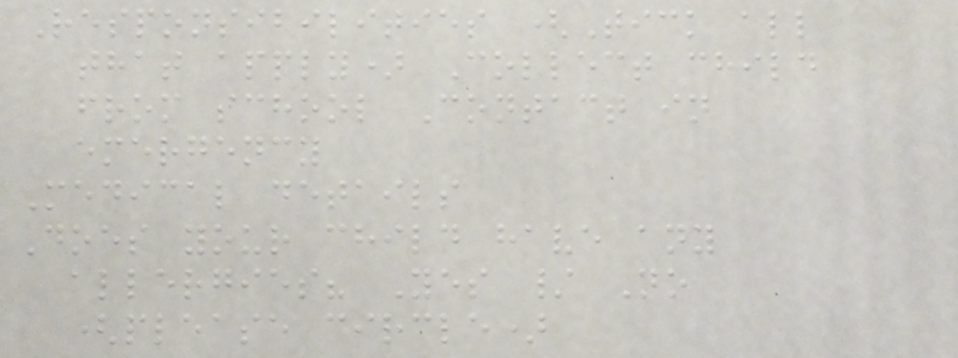Responsibilities (Tick all
that apply) Collect child
from school Contact in
emergency
Medical details
Does your child have any
allergies? Yes / No
(please circle)
